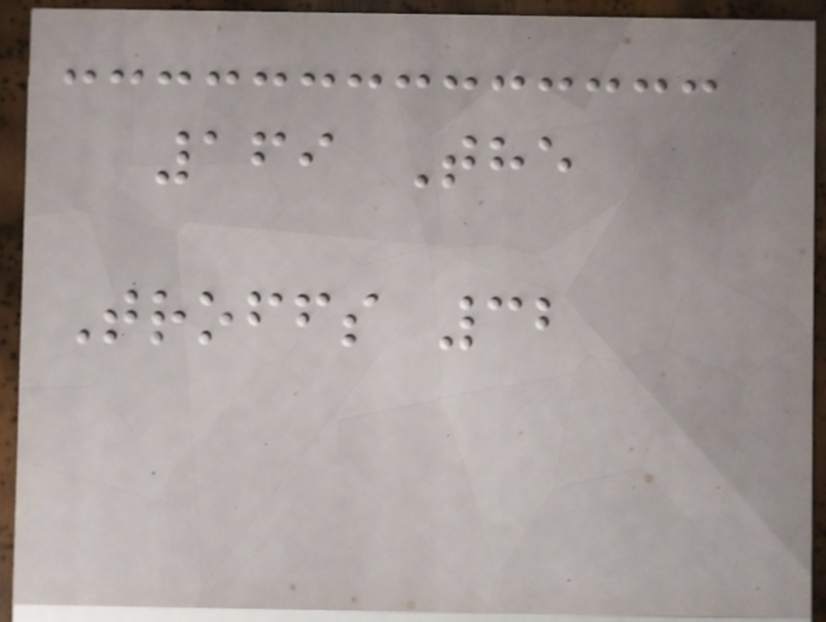169 The
Troffs 32
